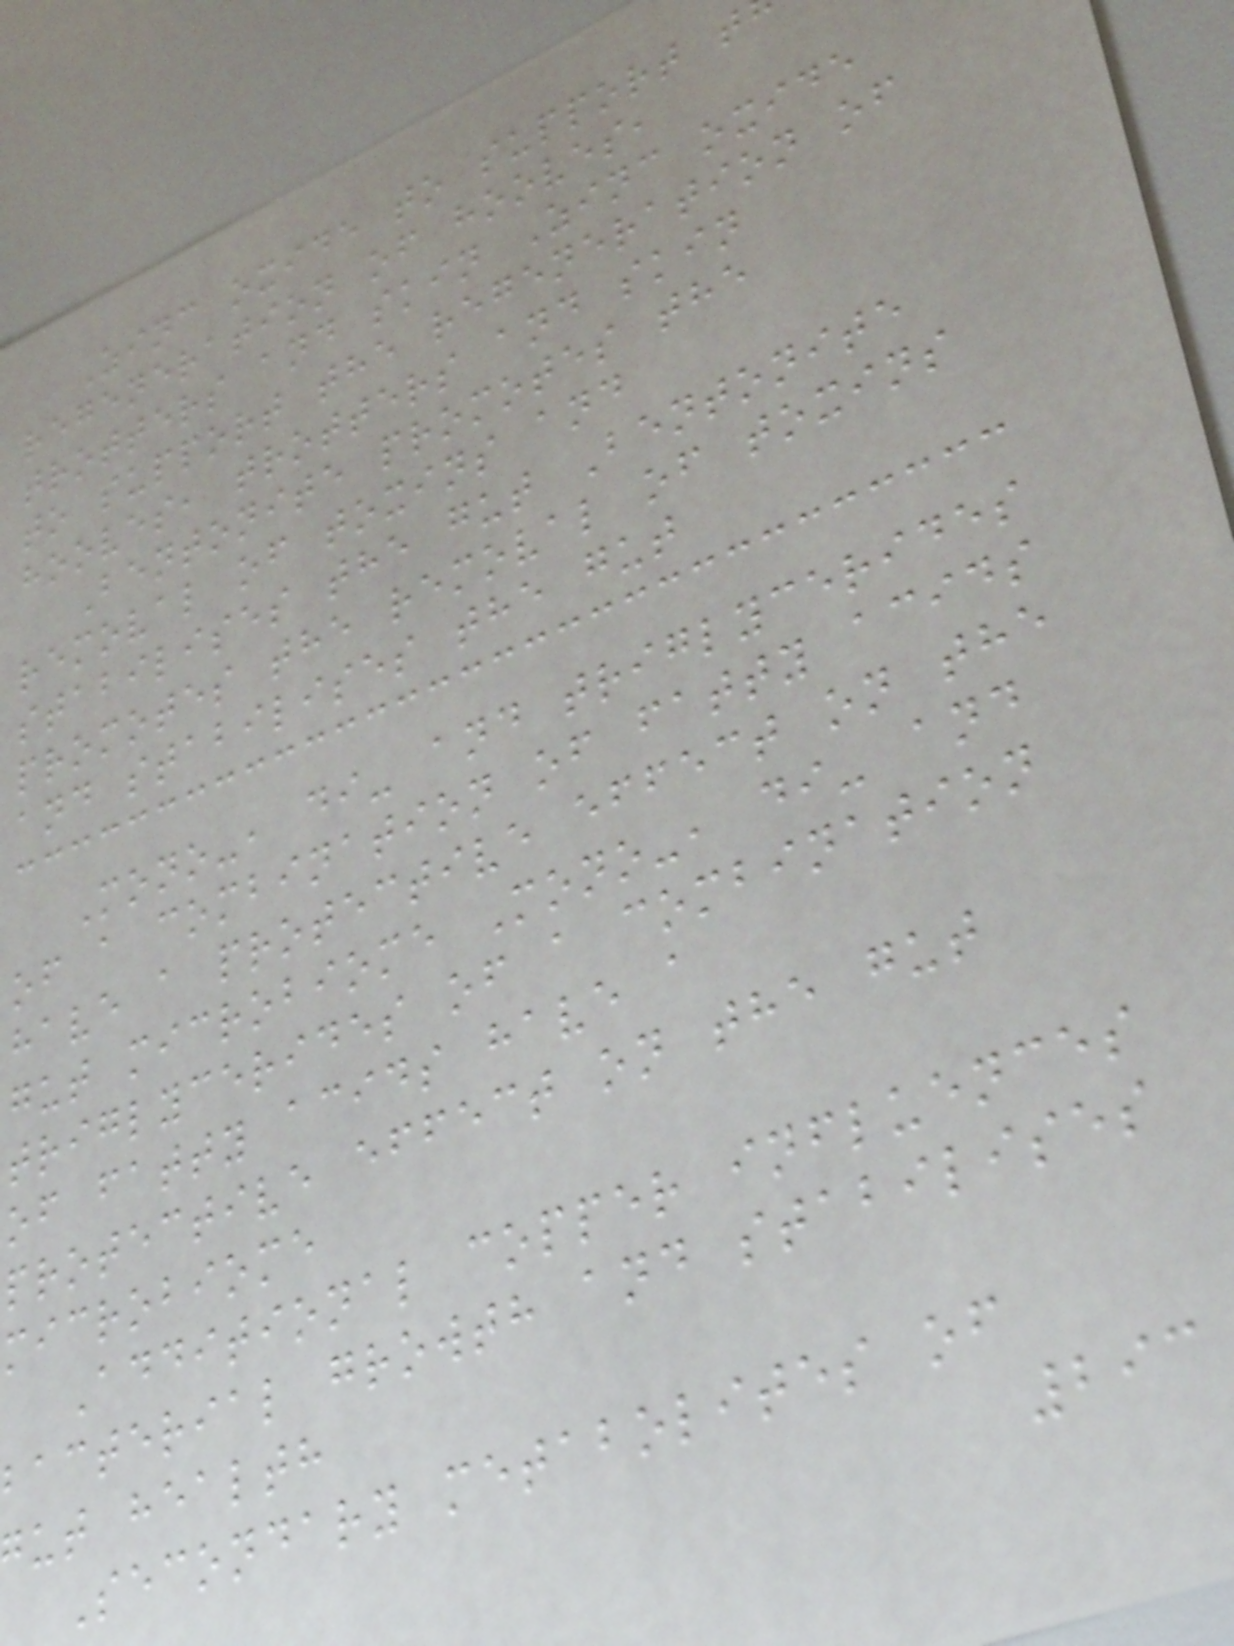Zinc oxide to support t
regeneration of hooves,
trotters and skin Zinc oxide
to support the regeneration of
hooves, trotters and skin
Bentonite promotes the
removal of toxins and
stabilises the gut Bentonite
promotes the removal of toxins
and stabilises the gut
Mono-, di- and triglycerides
of a combination of fatty acids
have a protective effect on the
gut microbiome Mono-, di- and
triglycerides of a combination
of fatty acids have a
protective effect on the gut
microbiome
Additional copper influences
bacterial growth and stabilises
ut health
Secondary metabolites of
293
